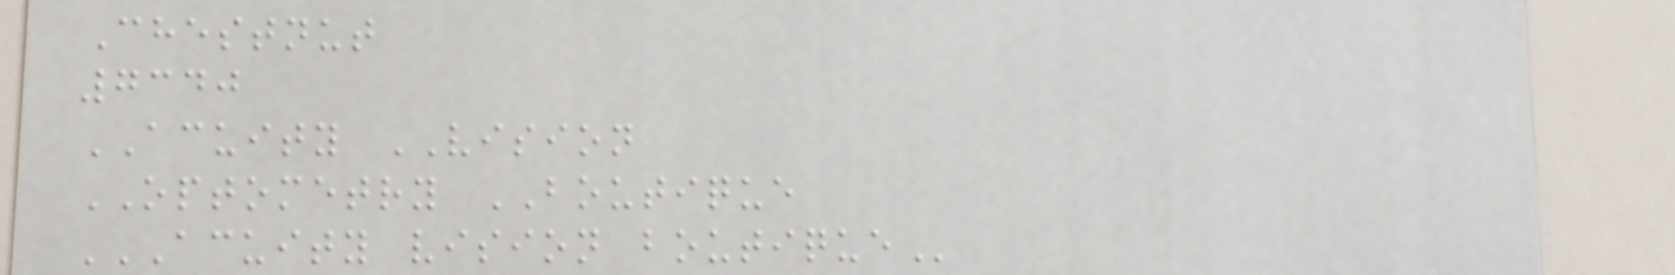Chestnut
7340
ACUITY VISION
OPTOMETRY BOUTIQUE
ACUITY VISION BOUTIQUE
